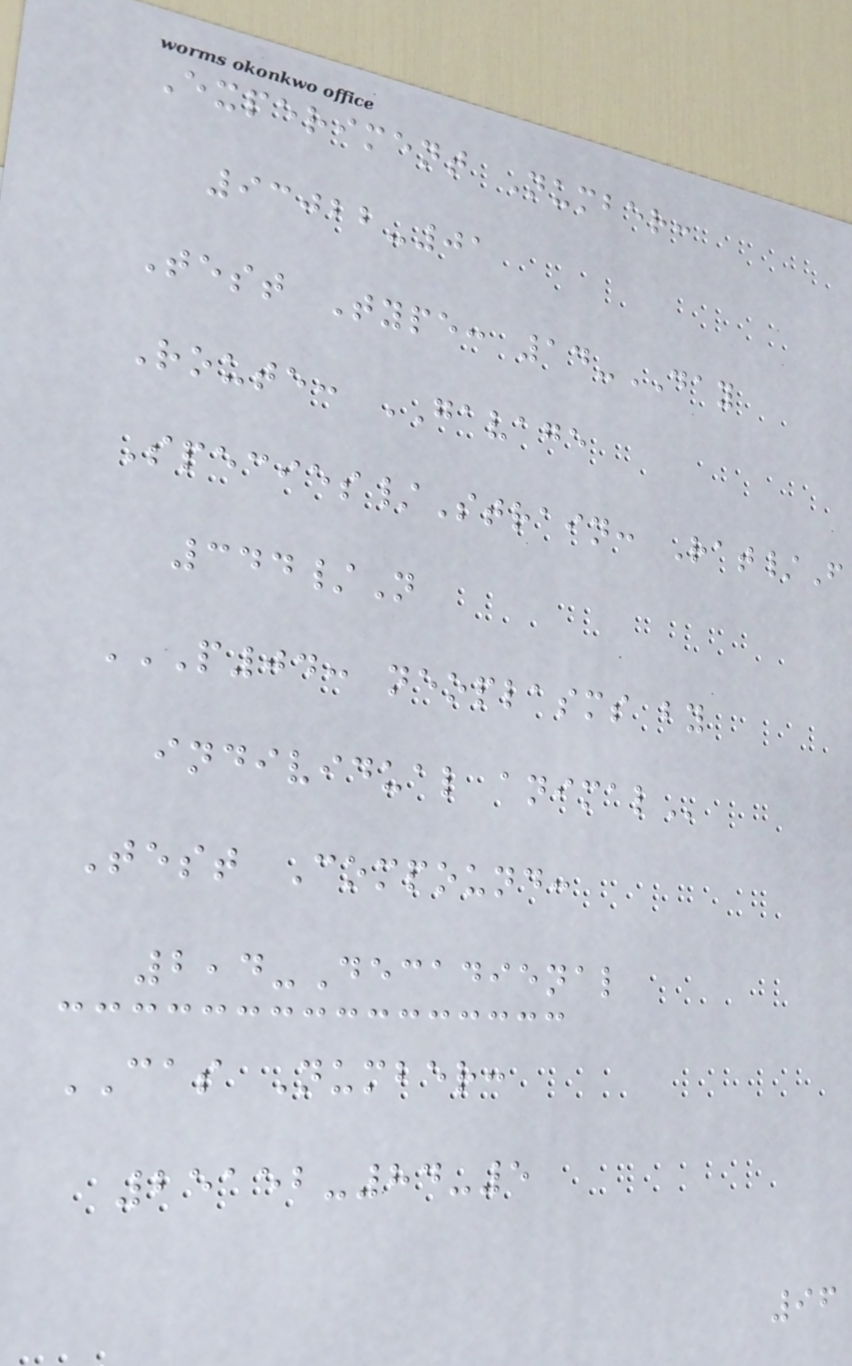Experiment Number:
93022-01
Test Type: 14-DAY
Route: GAVAGE
Species/Strain: Rat/F
344/N
P04: NEOPLASMS BY
INDIVIDUAL ANIMAL
Test Compound:
2,4-Decadienal
CAS Number:
25152-84-5
96
